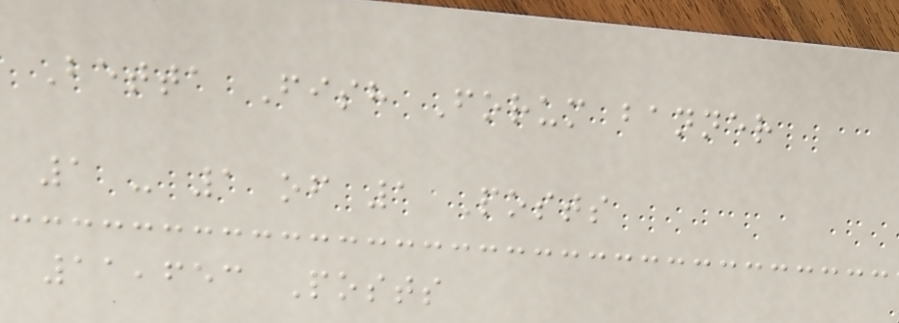Betta Fish Forum banner
1 - 1 of 1 Posts
11,653 Posts
